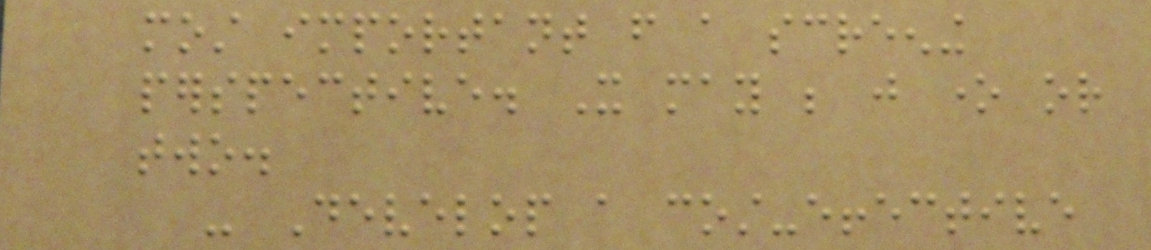most important from a screening
perspective. It may be just one or
two.
- Develop a cost-effective
